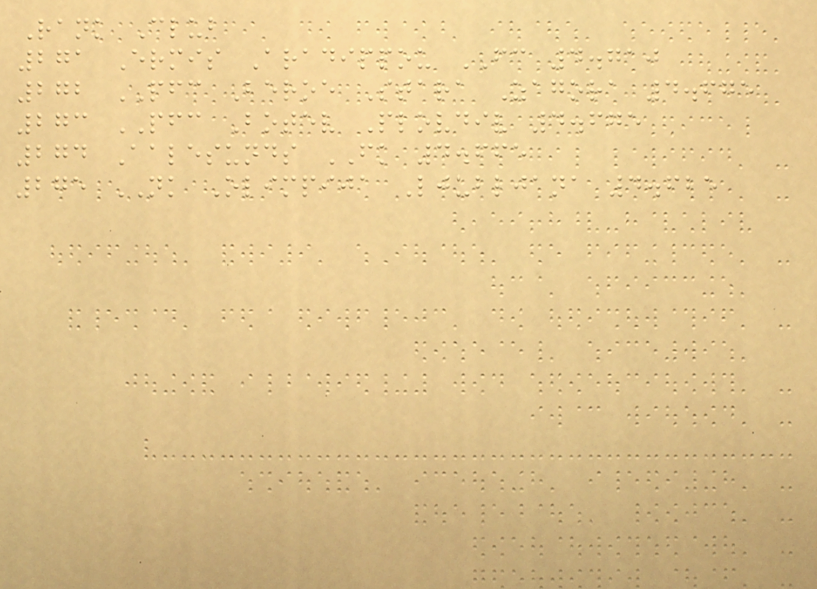Rank Club
271 Ermis Aradippou FC 4.710
272 PFC Beroe Stara Zagora 4.675
273 PFC Botev Plovdiv 4.675
274 Aalesunds FK 4.665
275 NK Olimpija Ljubljana 4.625
